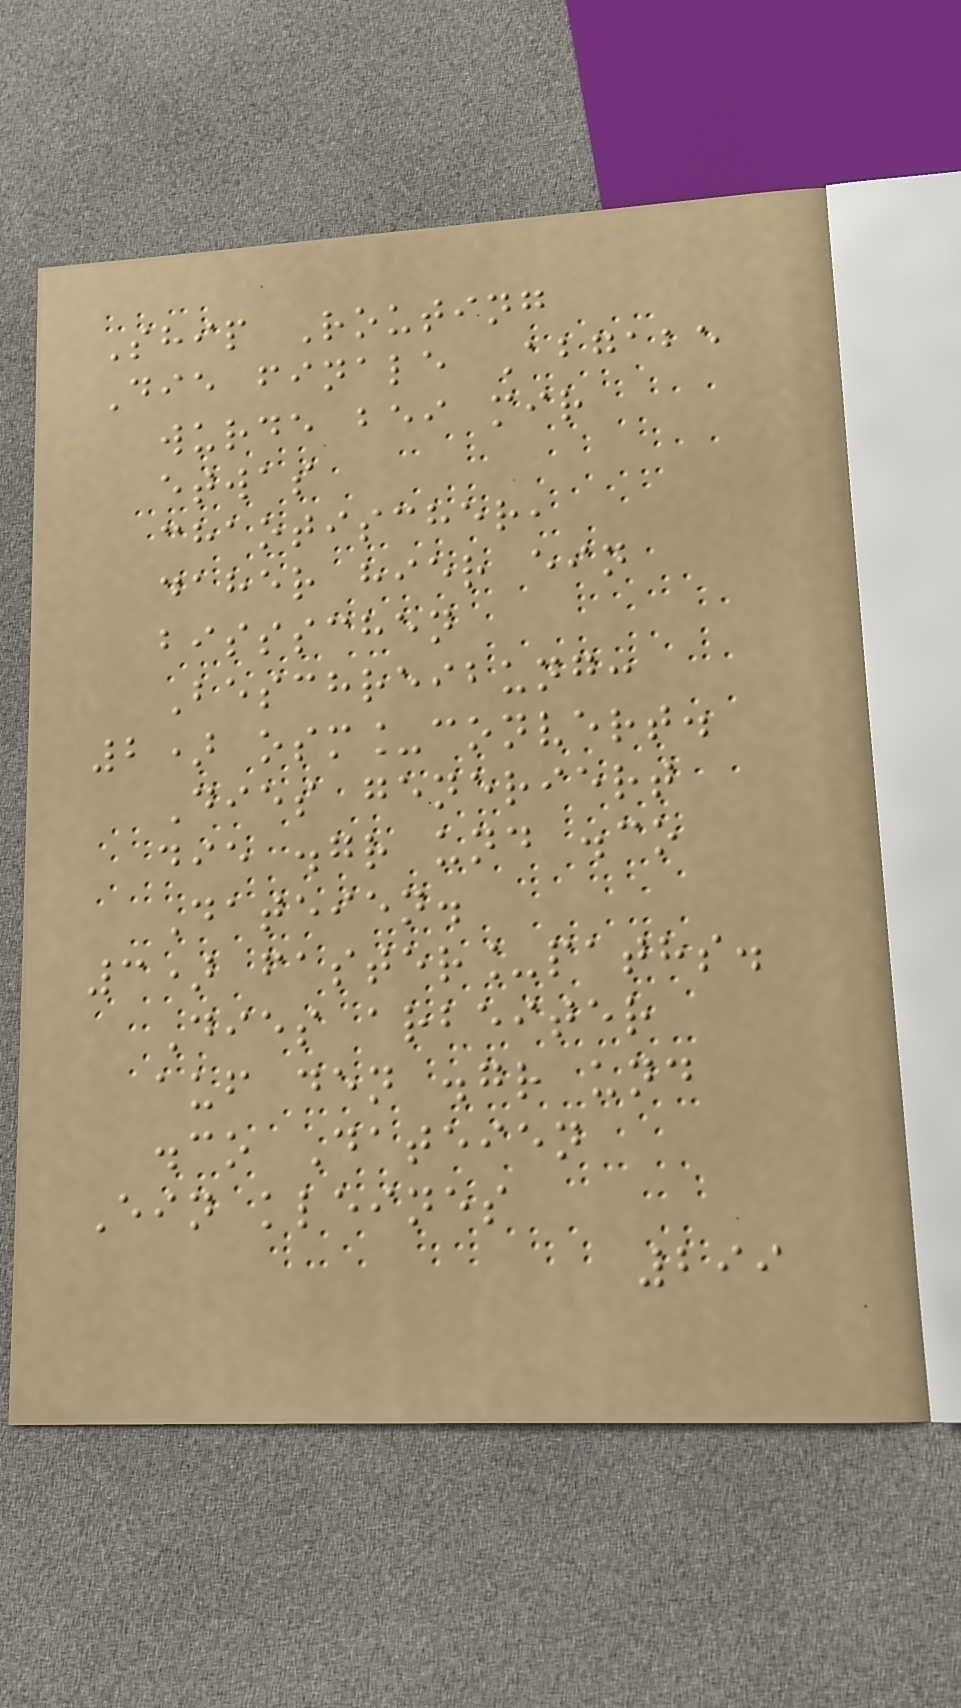Ship Routing
Die finale Abgabe
wurde bei mir
etwas
chaotischer,
daher hier ein
bissschen
Beschreibung:
2) osm_convert.
Dies generiert
die .gr und .co
Dateien.
3) faster_paths.
Dies arbeiter
auf den .gr und
.co Dateien
Ein kleines
299
